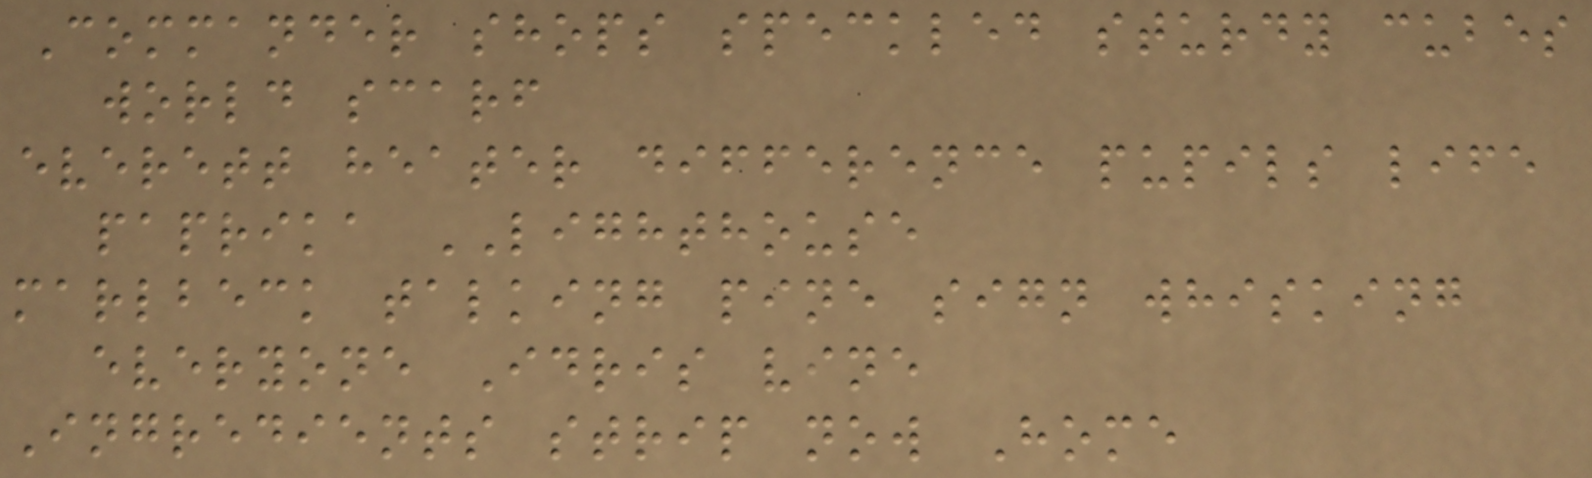Commander shops speckled sturdy cubes
world scarf
everett heater difference pupils life
paprika LIGHTHOUSE
marlbeck talking pine sign whisking
everyone Idris vine
Ingredients strip now Home
